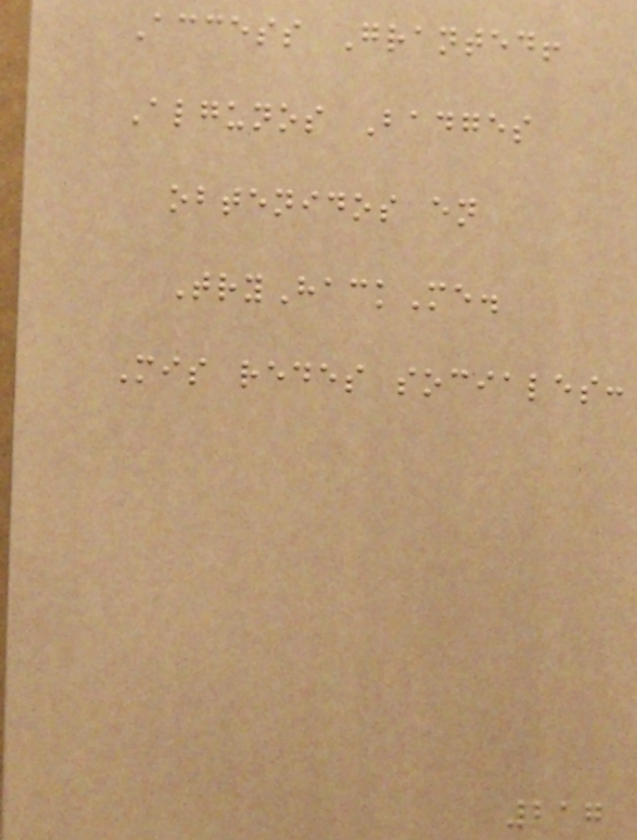Access Granted!
Algunos Badges
obtenidos en
TryHackMe.
Mis redes sociales:
217
